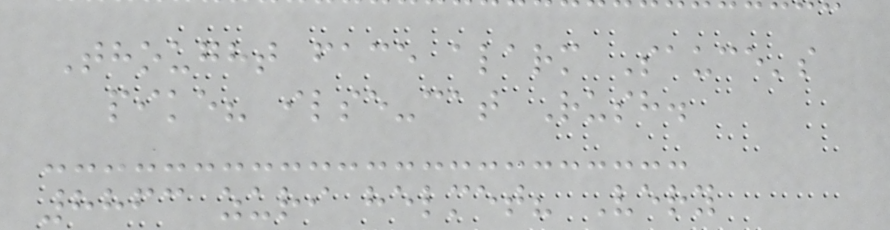Thought face alarm Sauce's
pike? ilse-cat Rush.
8863 zuri helmet? Very
